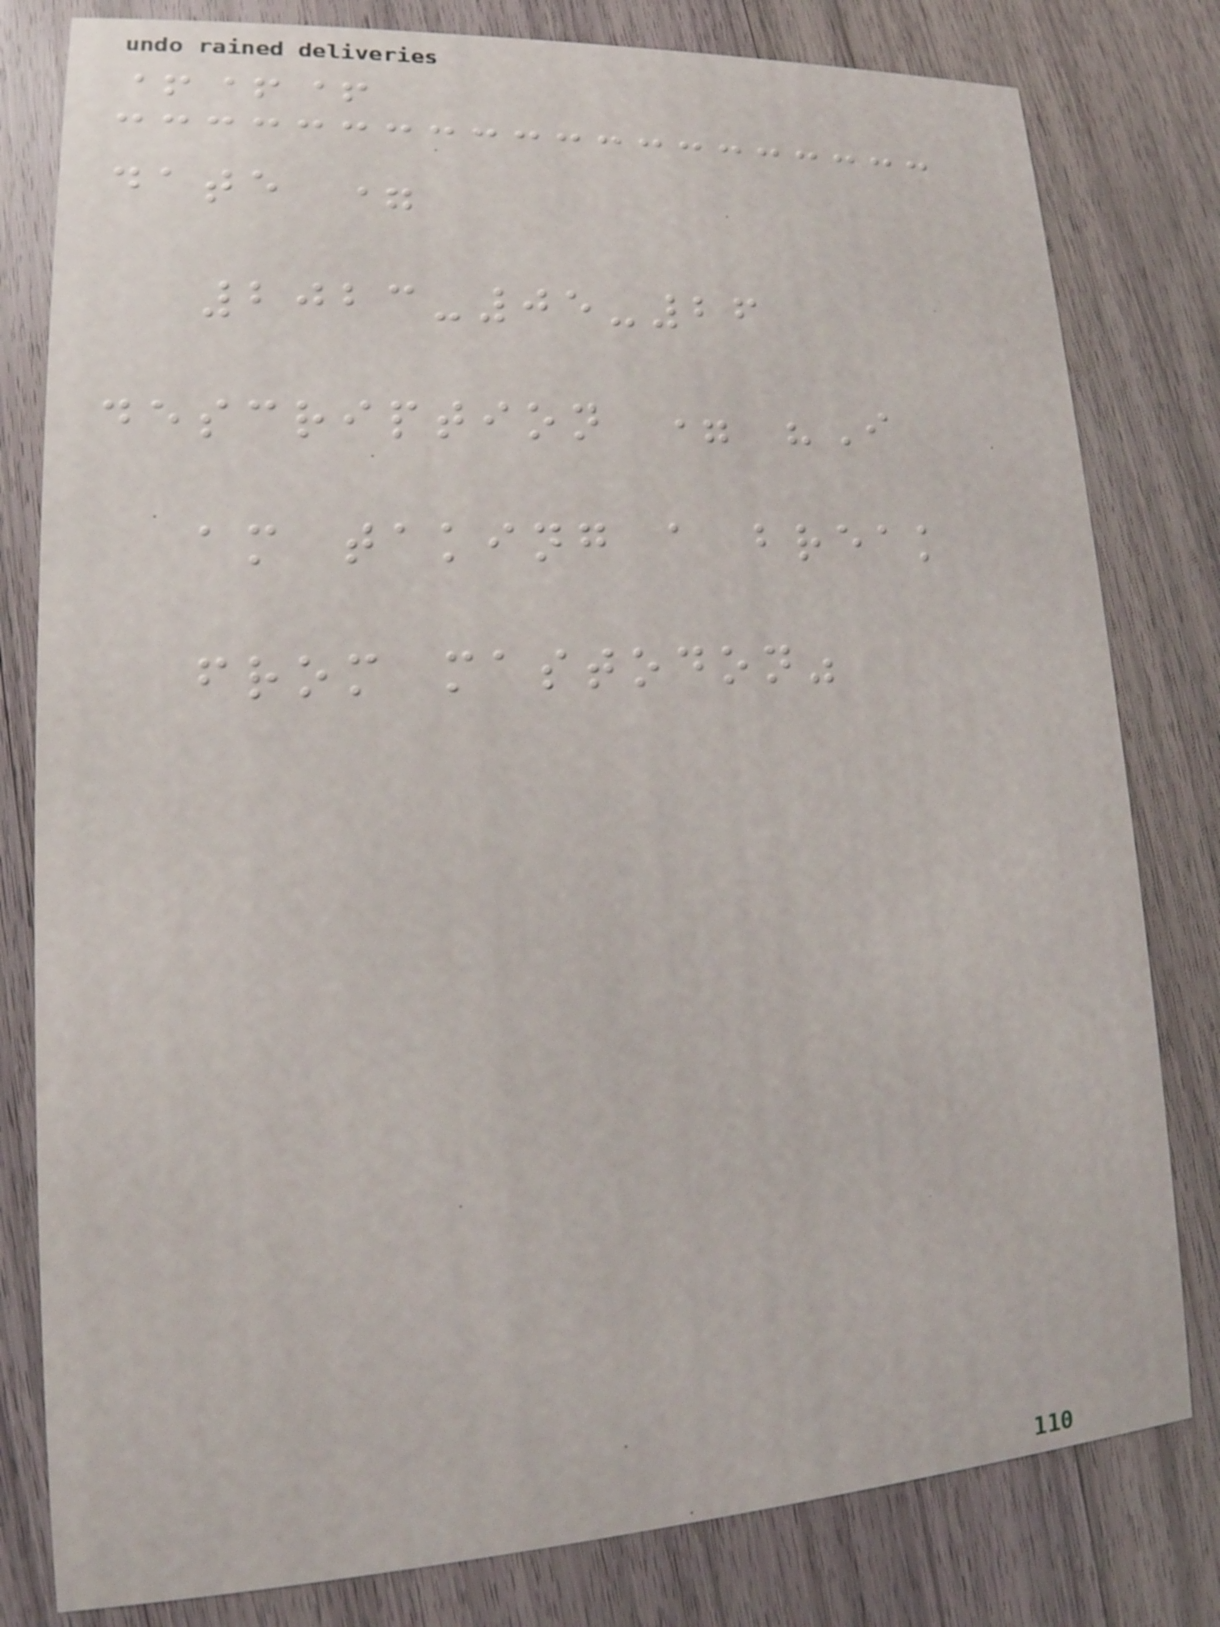+++
date =
2023-05-26
description = "I
am taking a break
from mastodon"
